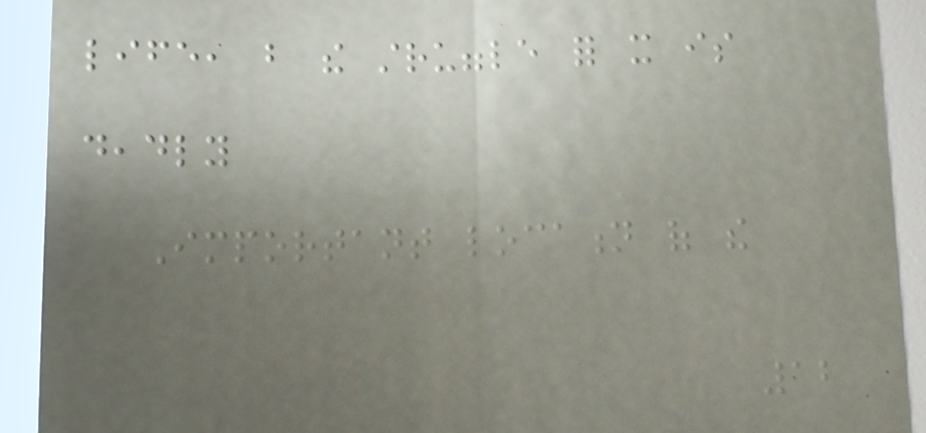life, but the struggle for it is
deadly
Important location of the
12
